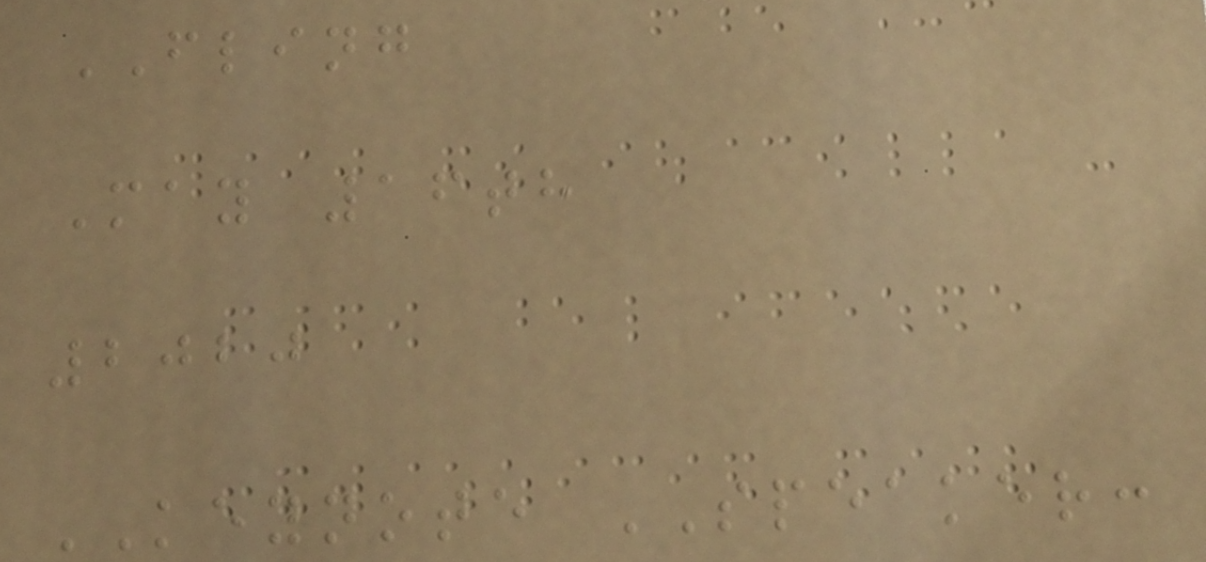FLING
May 16th
2020
KEYNOTE SPEAKER:
